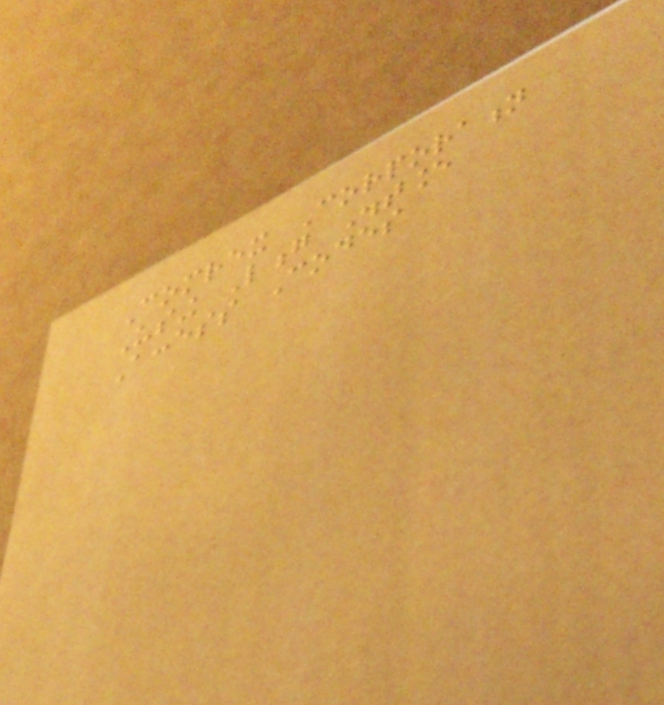Comrex Corporation
Using Long Distance
Access Codes
